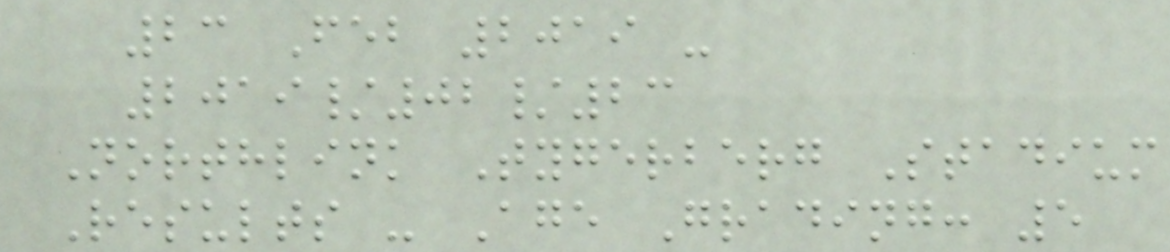23 Feb 2019 -
2019/02/23
Northlink Tygerberg Stadium
Results - Age Grading: 5
